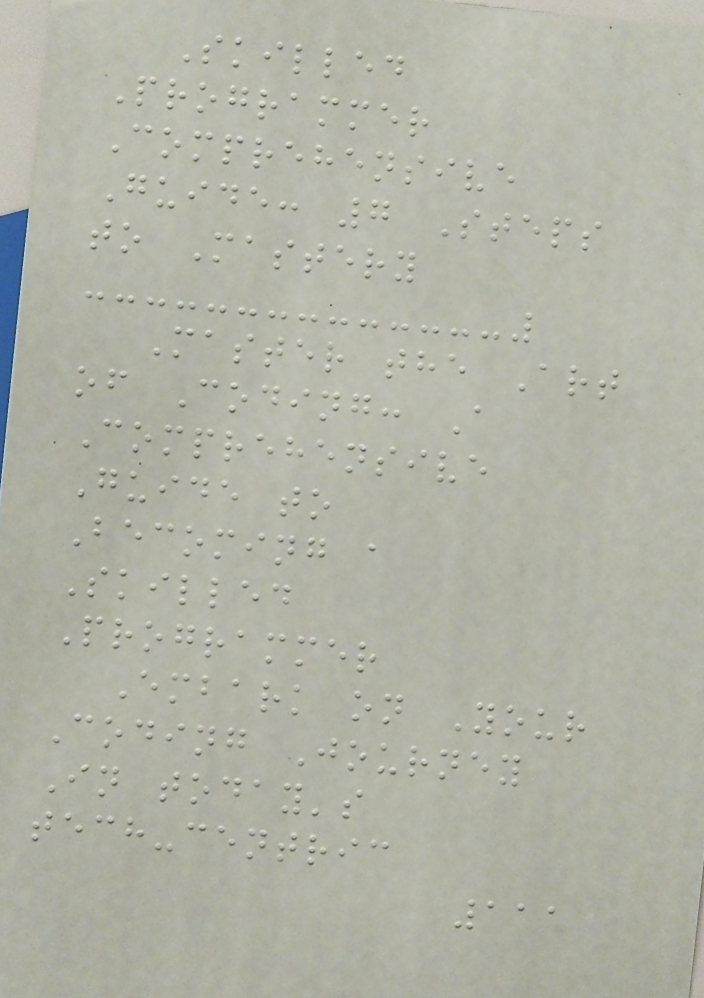Skilled
Programmer
Comprehensive
Guide: 7 Steps
to Mastery
Master the Art
of Coding: A
Comprehensive
Guide to
Becoming a
Skilled
Programmer
Embark on Your
Coding Journey
In today's
tech-centric
111
